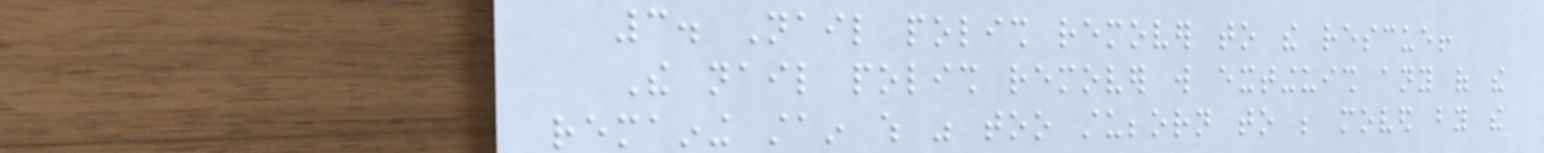3. Nail polish remover to the rescue!
The nail polish remover will extinguish any of the
remaining stain which was too stubborn to be moved by the
